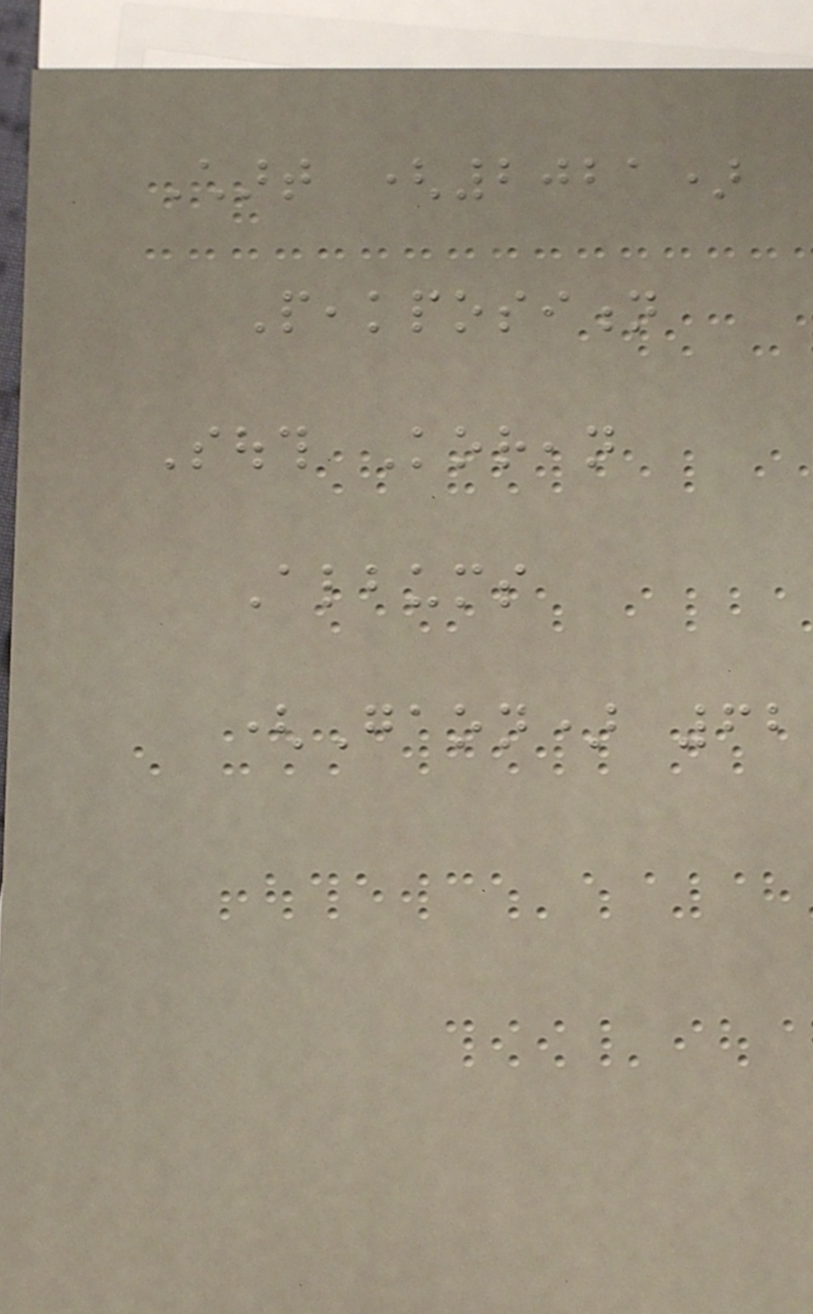Chart (2021)
Peakposition
South Korean
Albums
(Gaon) 62
